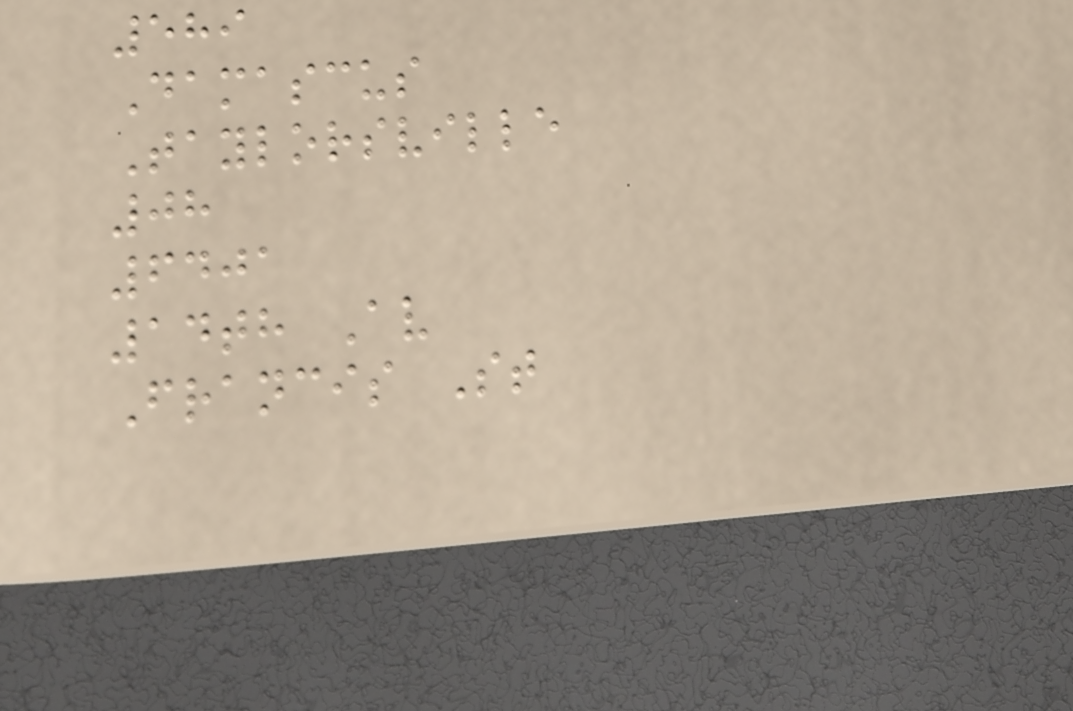589
Damascus
Taylorsville
08
6401
14th Av
Francis St
